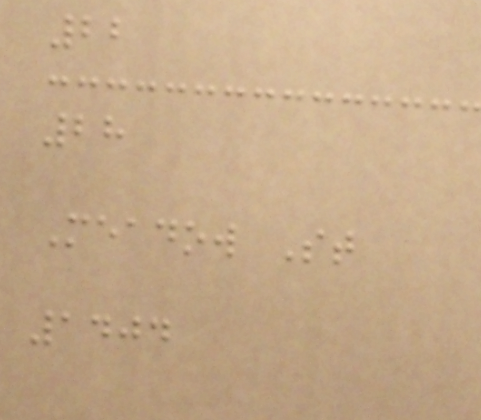22
28
Meadow St
1404
